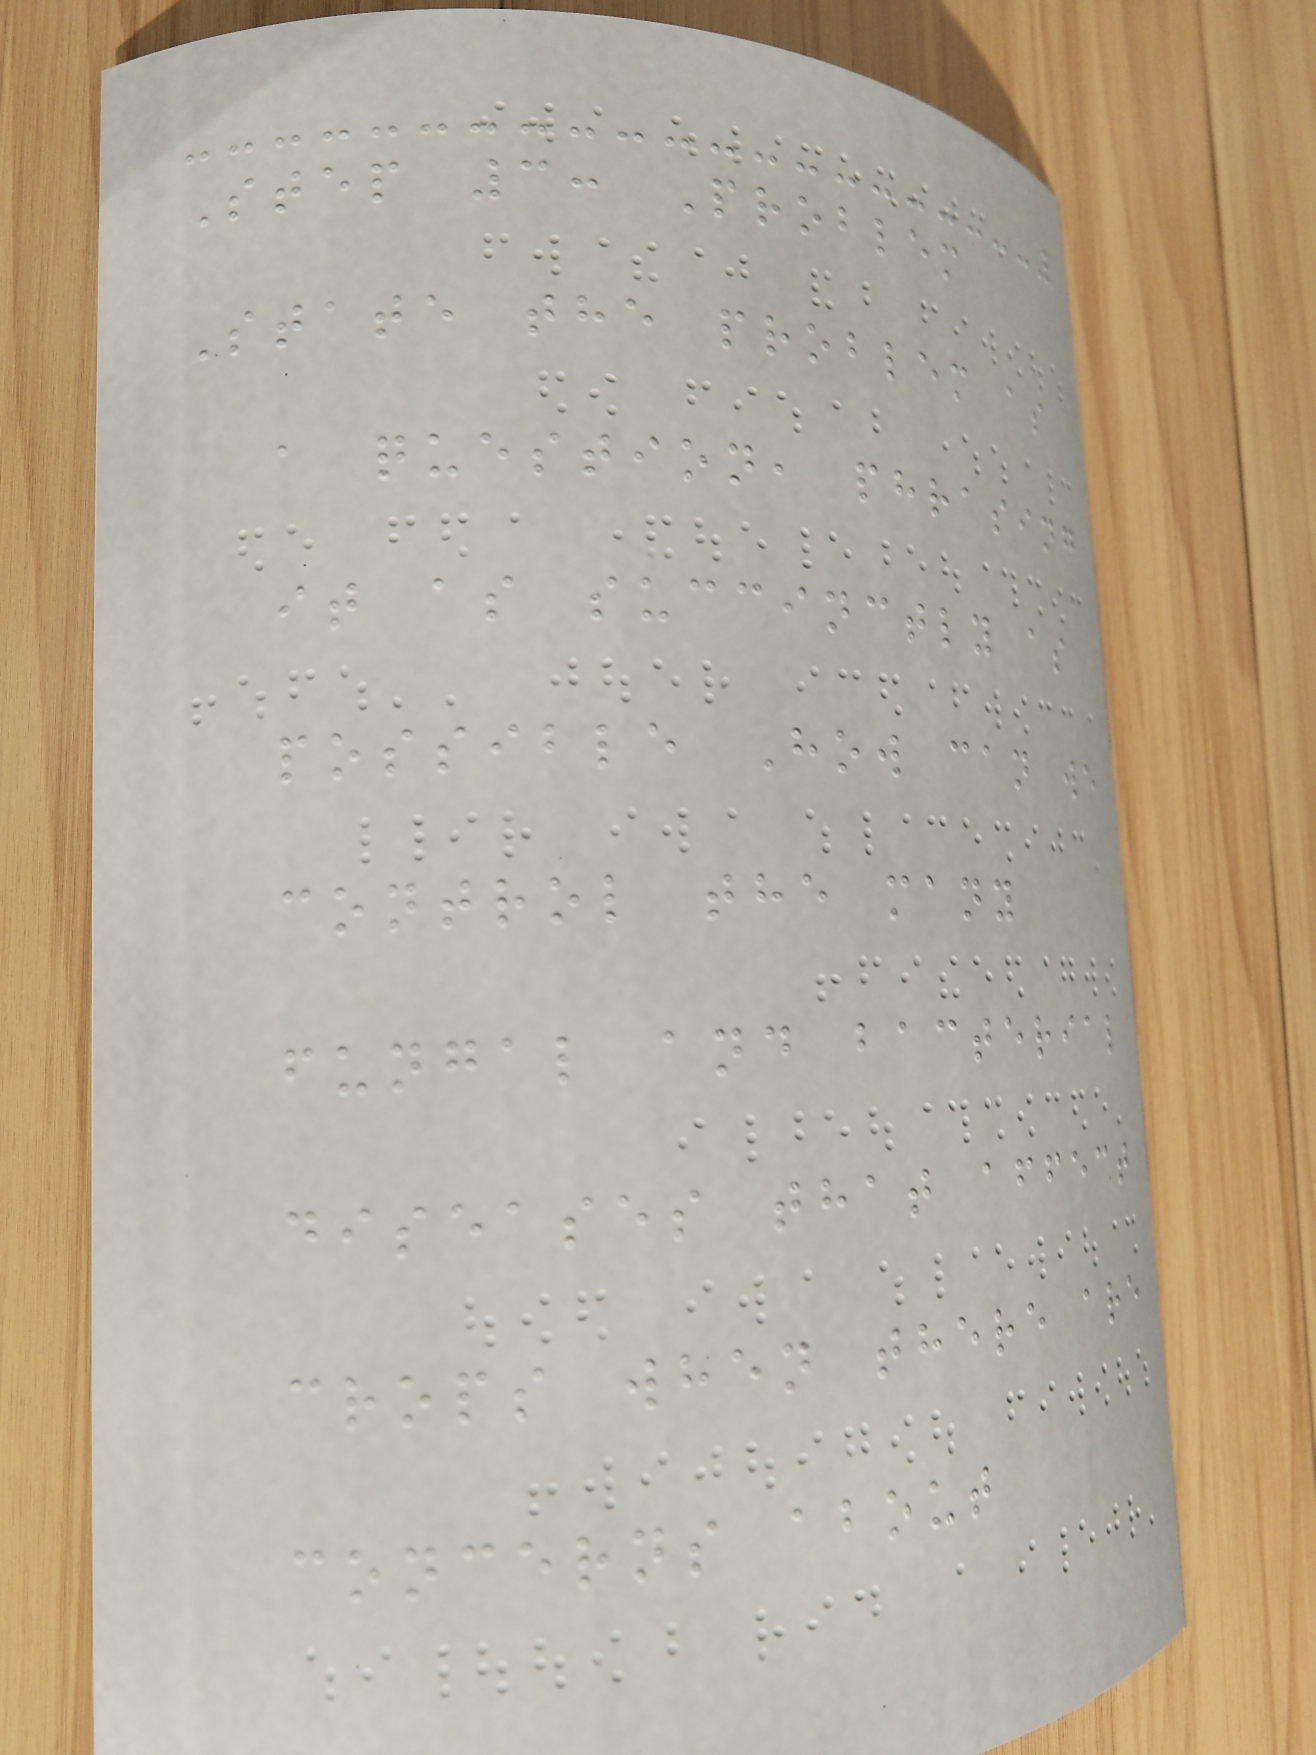Step 3: Problem
State the problem as
a question, phrasing
it as succinctly as
possible How can we
control the many
fungal and bacterial
diseases that affect
crops when there are
concerns about
